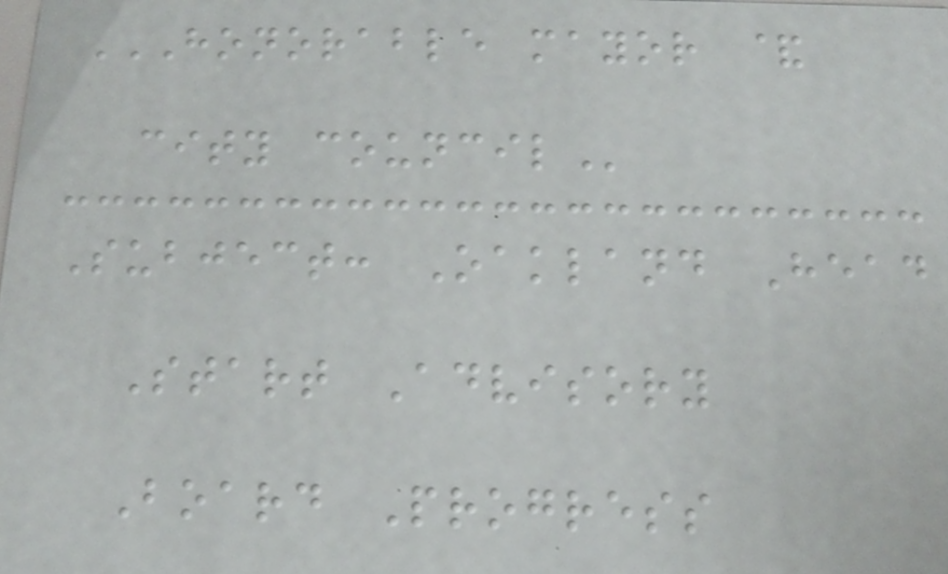HONORABLE MAYOR &
CITY COUNCIL
Subject: Oakland Head
Start Advisory
Board Progress
